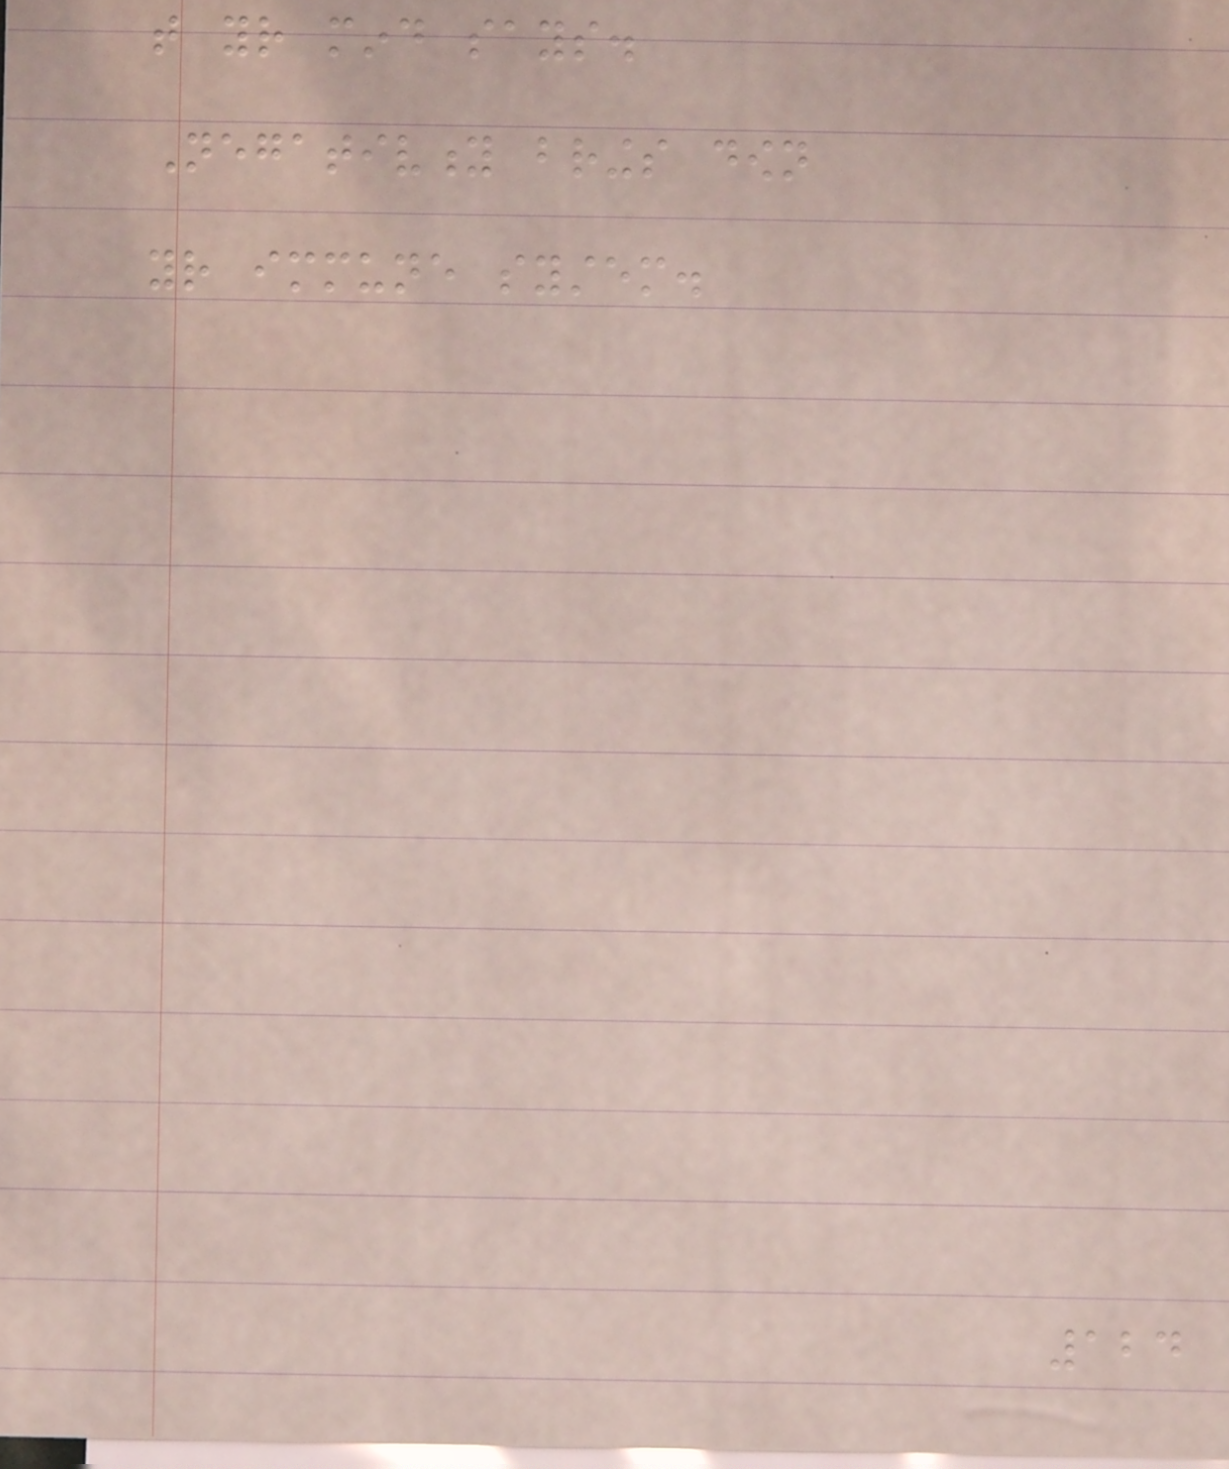that your mind says.
Negativity brings down
your immune system.
124
